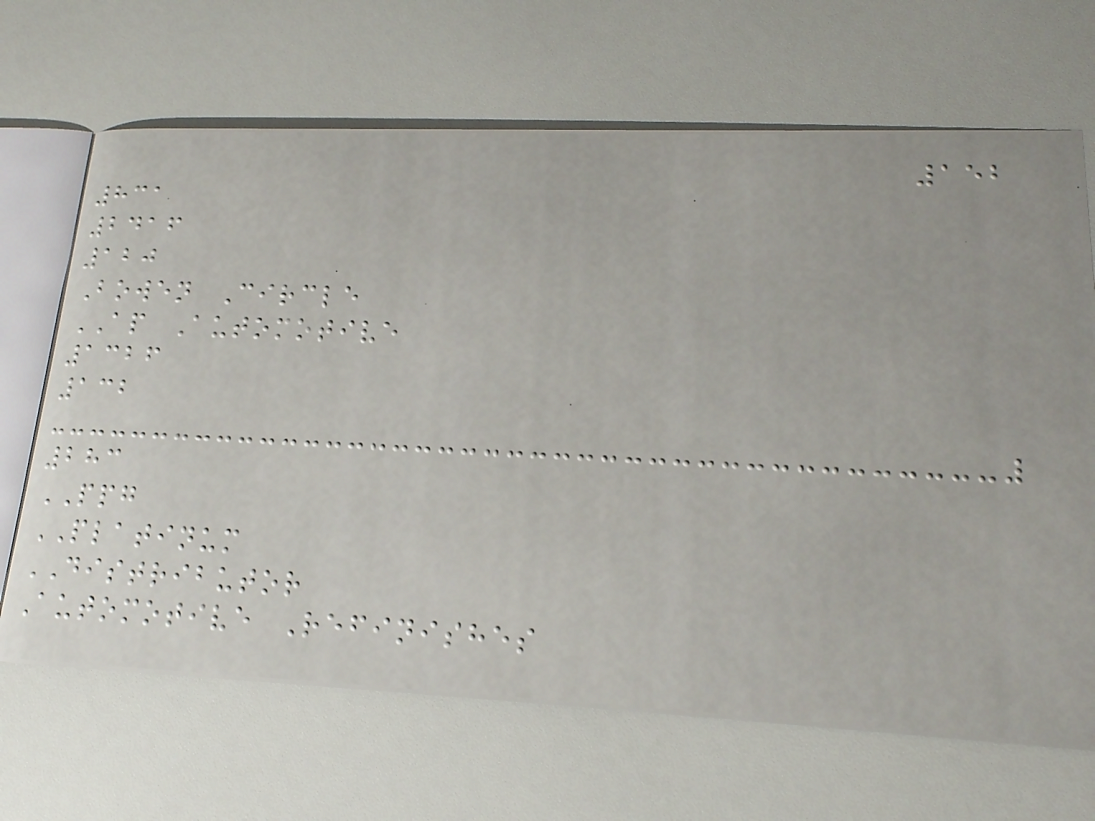152
831
2416
120
Bowen Circle
AP Automotive
1326
132
283
PPG
PLATINUM
DISTRIBUTOR
Automotive Refinishes
